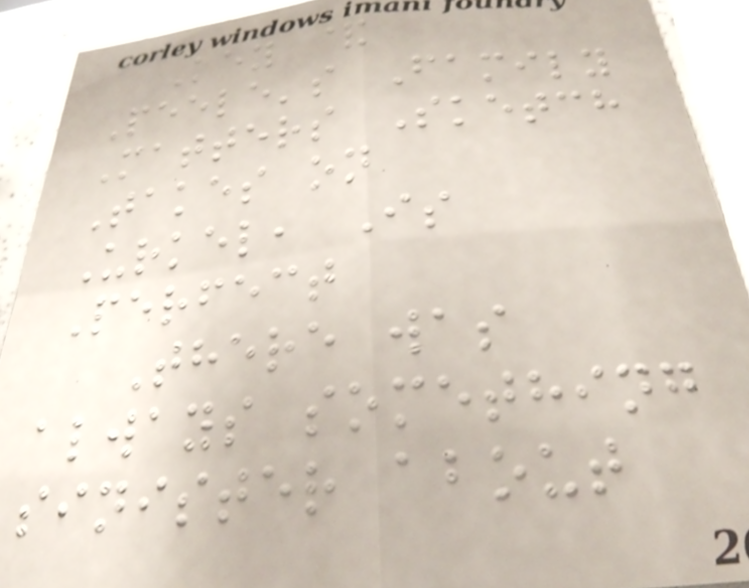Key &
Peele's Family
Matters Sketch
Takes on
Urkel, Is
Perfect
There was
always something
sinister about
